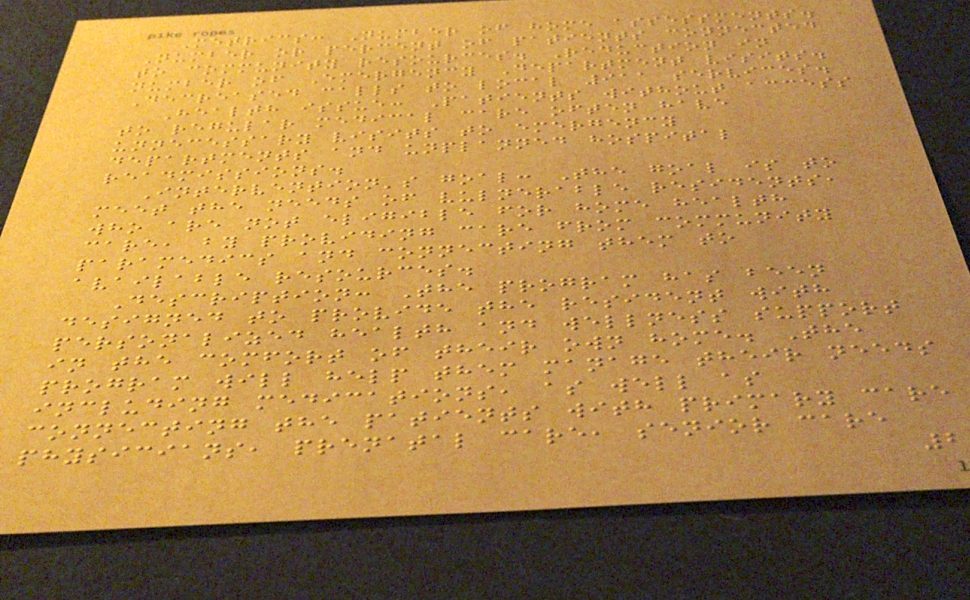Metrics: Number of home assessments.
Number or percent of patients connected
to community resources. Reduction in
number of Emergency Department visits.
Decreased calls to local 911 services.
Health issue: Patients without access
to regular medical care often have
unnecessary visits to emergency
departments and unplanned hospital
readmissions.
Intervention's goal: The goal is to
meet the needs of vulnerable residents,
who are not eligible for home health
care, by providing care from community
paramedics and connecting them to
available resources.
Description: The program has been
designed to provide the resident with
personalized health and wellness support
in the comfort of their own home. The
program will help them manage their needs
including medications, as well as
connecting the patients with primary care
physicians, prenatal care, senior care
2
